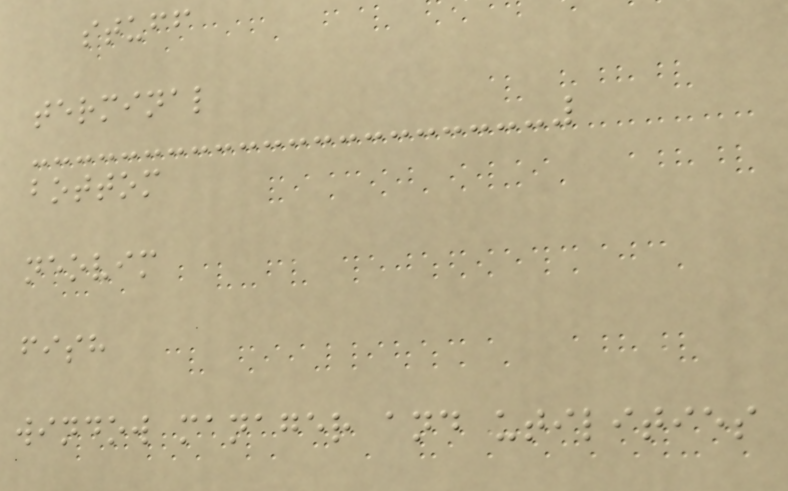stuff
terminal
bottom
neovim
fish
window manager and utilities
